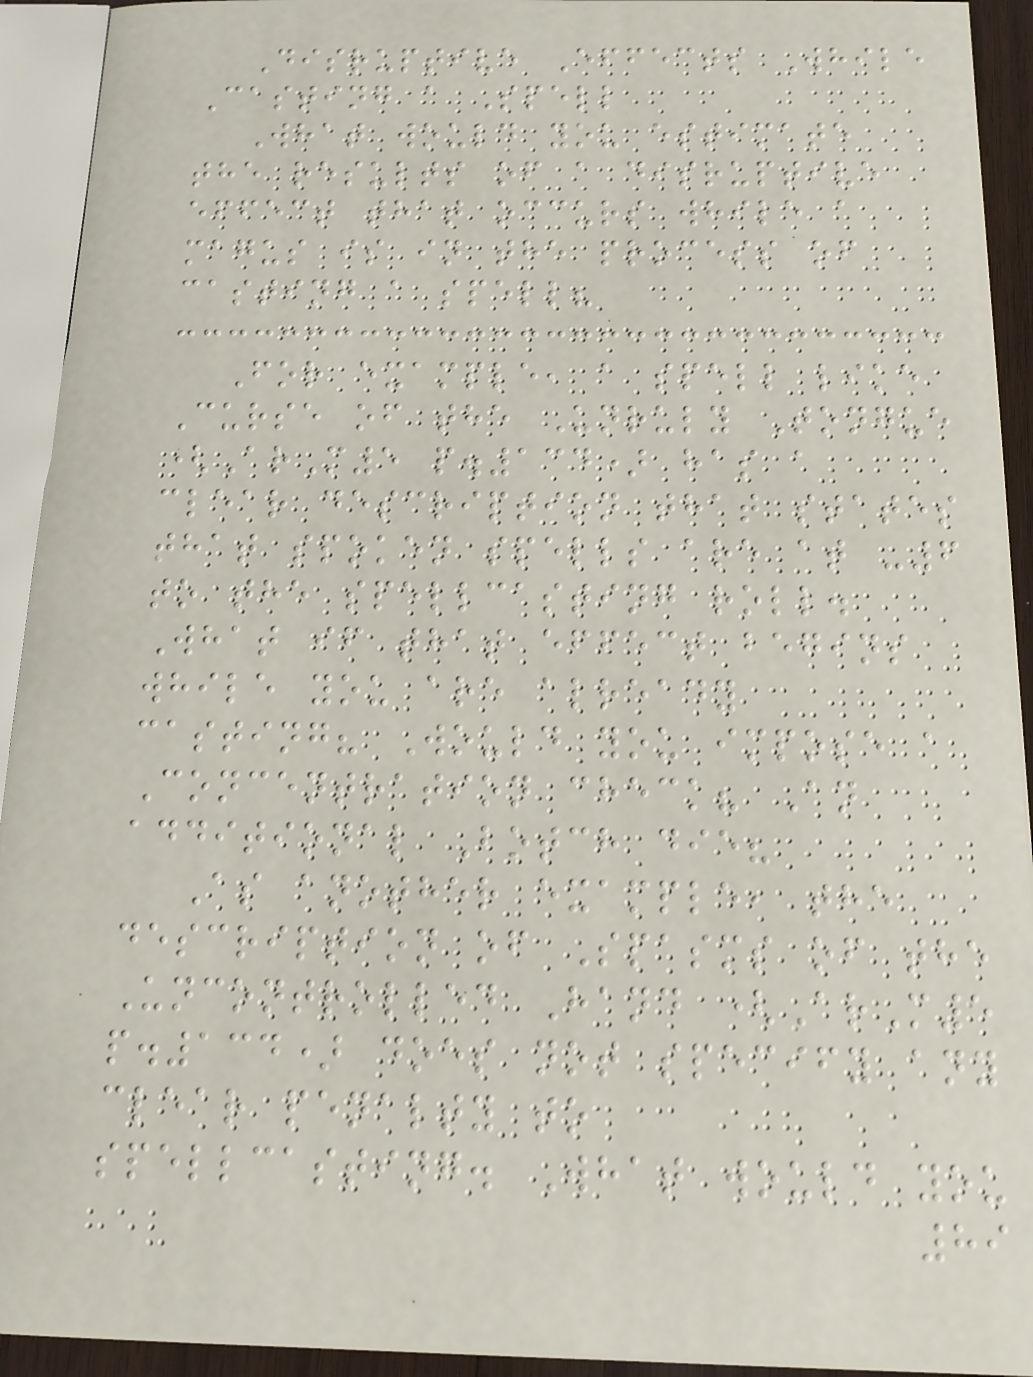Disruptive Effects While
Casting a Spell
What would you estimate
the results of a disruptive
effect that occurs while a
magus is in the process of
casting a spell?
For example, a spell like
Curse of the Unruly Tongue
(ArM5 p.134) has a
clear description that states
that spoken spells are at -6
to the spellcasting roll.
What if that effect begins
while you are already
casting? Would you impose a
Concentration check? An
additional Botch die?
As another example, the
description of Spasms of the
Uncontrolled Hand (ArM5
p.134) does not specify any
clear penalty to
spellcasting. What would you
89
